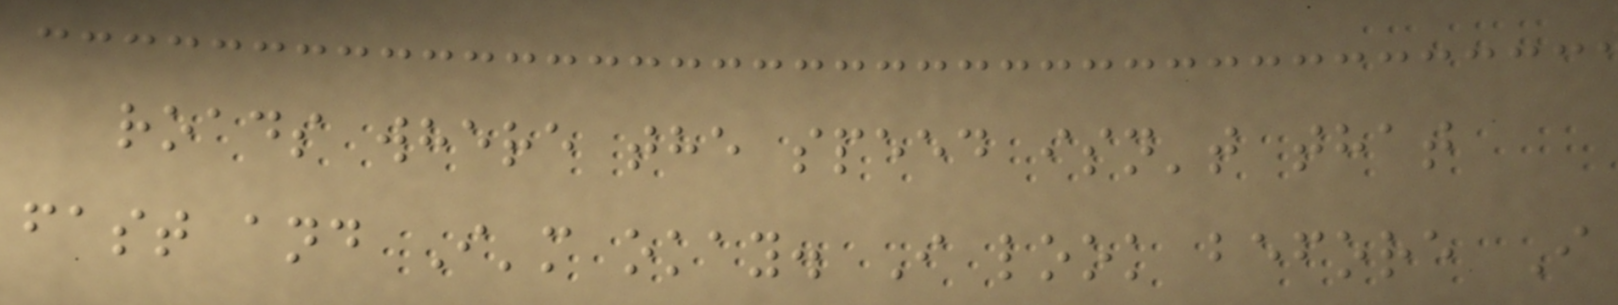roads where the speed isn't that
fast and I'm okay. I look before I
